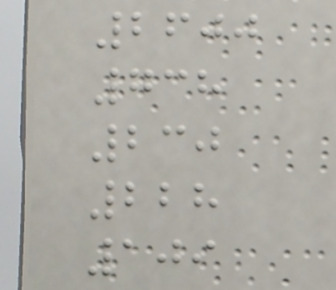2600
738
230
228
109
